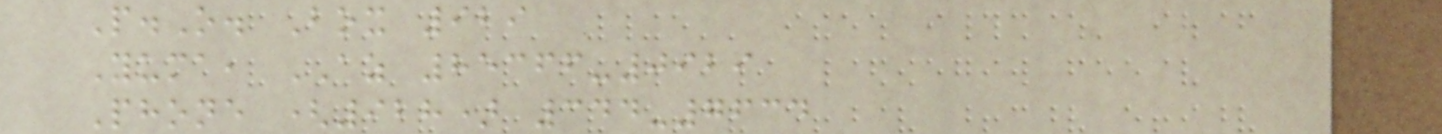P.O. Box 929
Yuma, AZ 85366-0929
Phone (928) 344-7634
